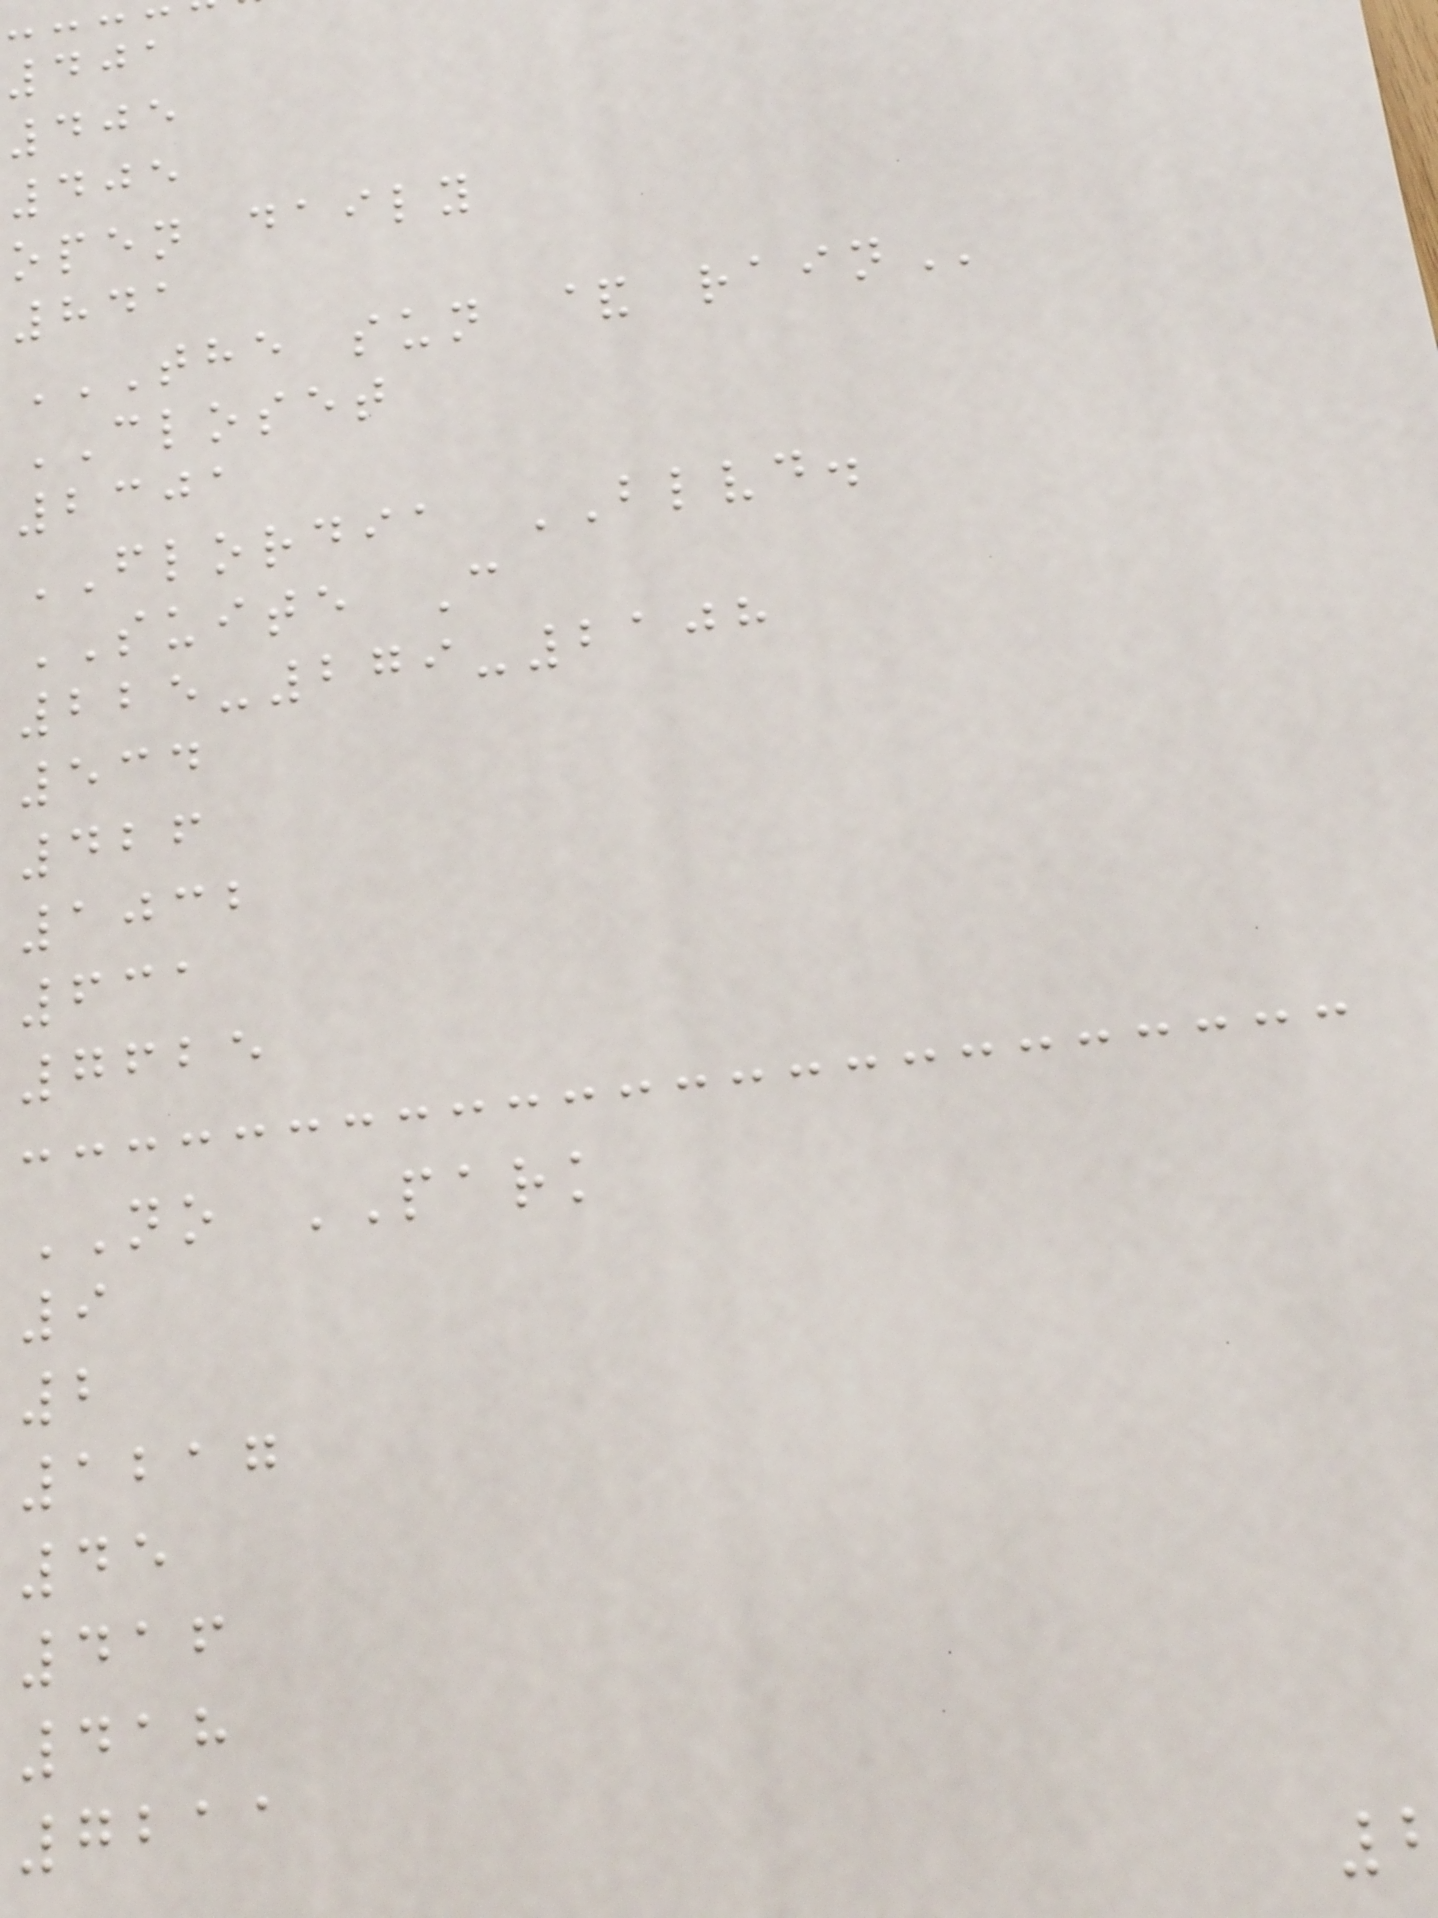401
405
405
open daily
841
THE SUN & RAIN
CLOSET
2301
FLORDIA BLVD.
SUITE C
225-279-2108
534
426
1032
631
7625
NO PARK
9
2
1217
45
416
418
7211
